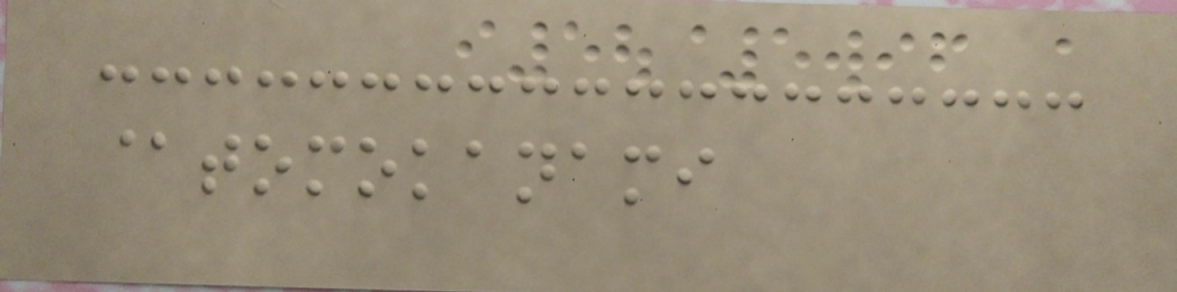@tomokanami
